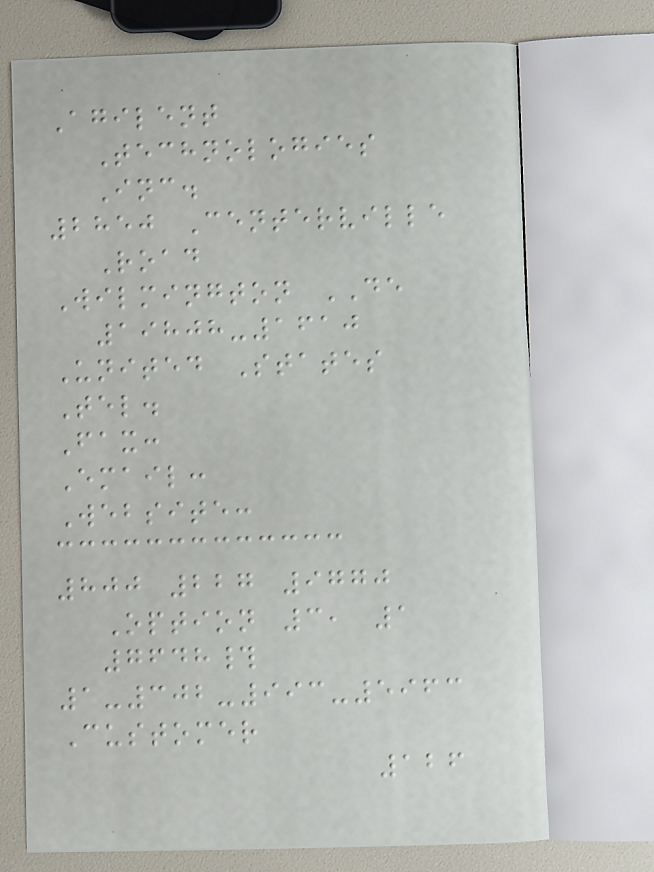Agilent
Technologies
Inc.
2850 Centerville
Road
Wilmington DE
19808-1610
United States
Tel.
Fax:
Email:
Website:
800 227 9770
Option 3, 1
7648#
1-302-993-5963
Customer
126
